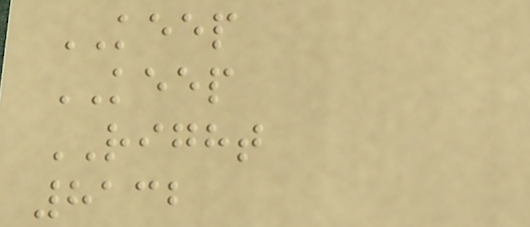KEEP
KEEP
RIGHT
8132
